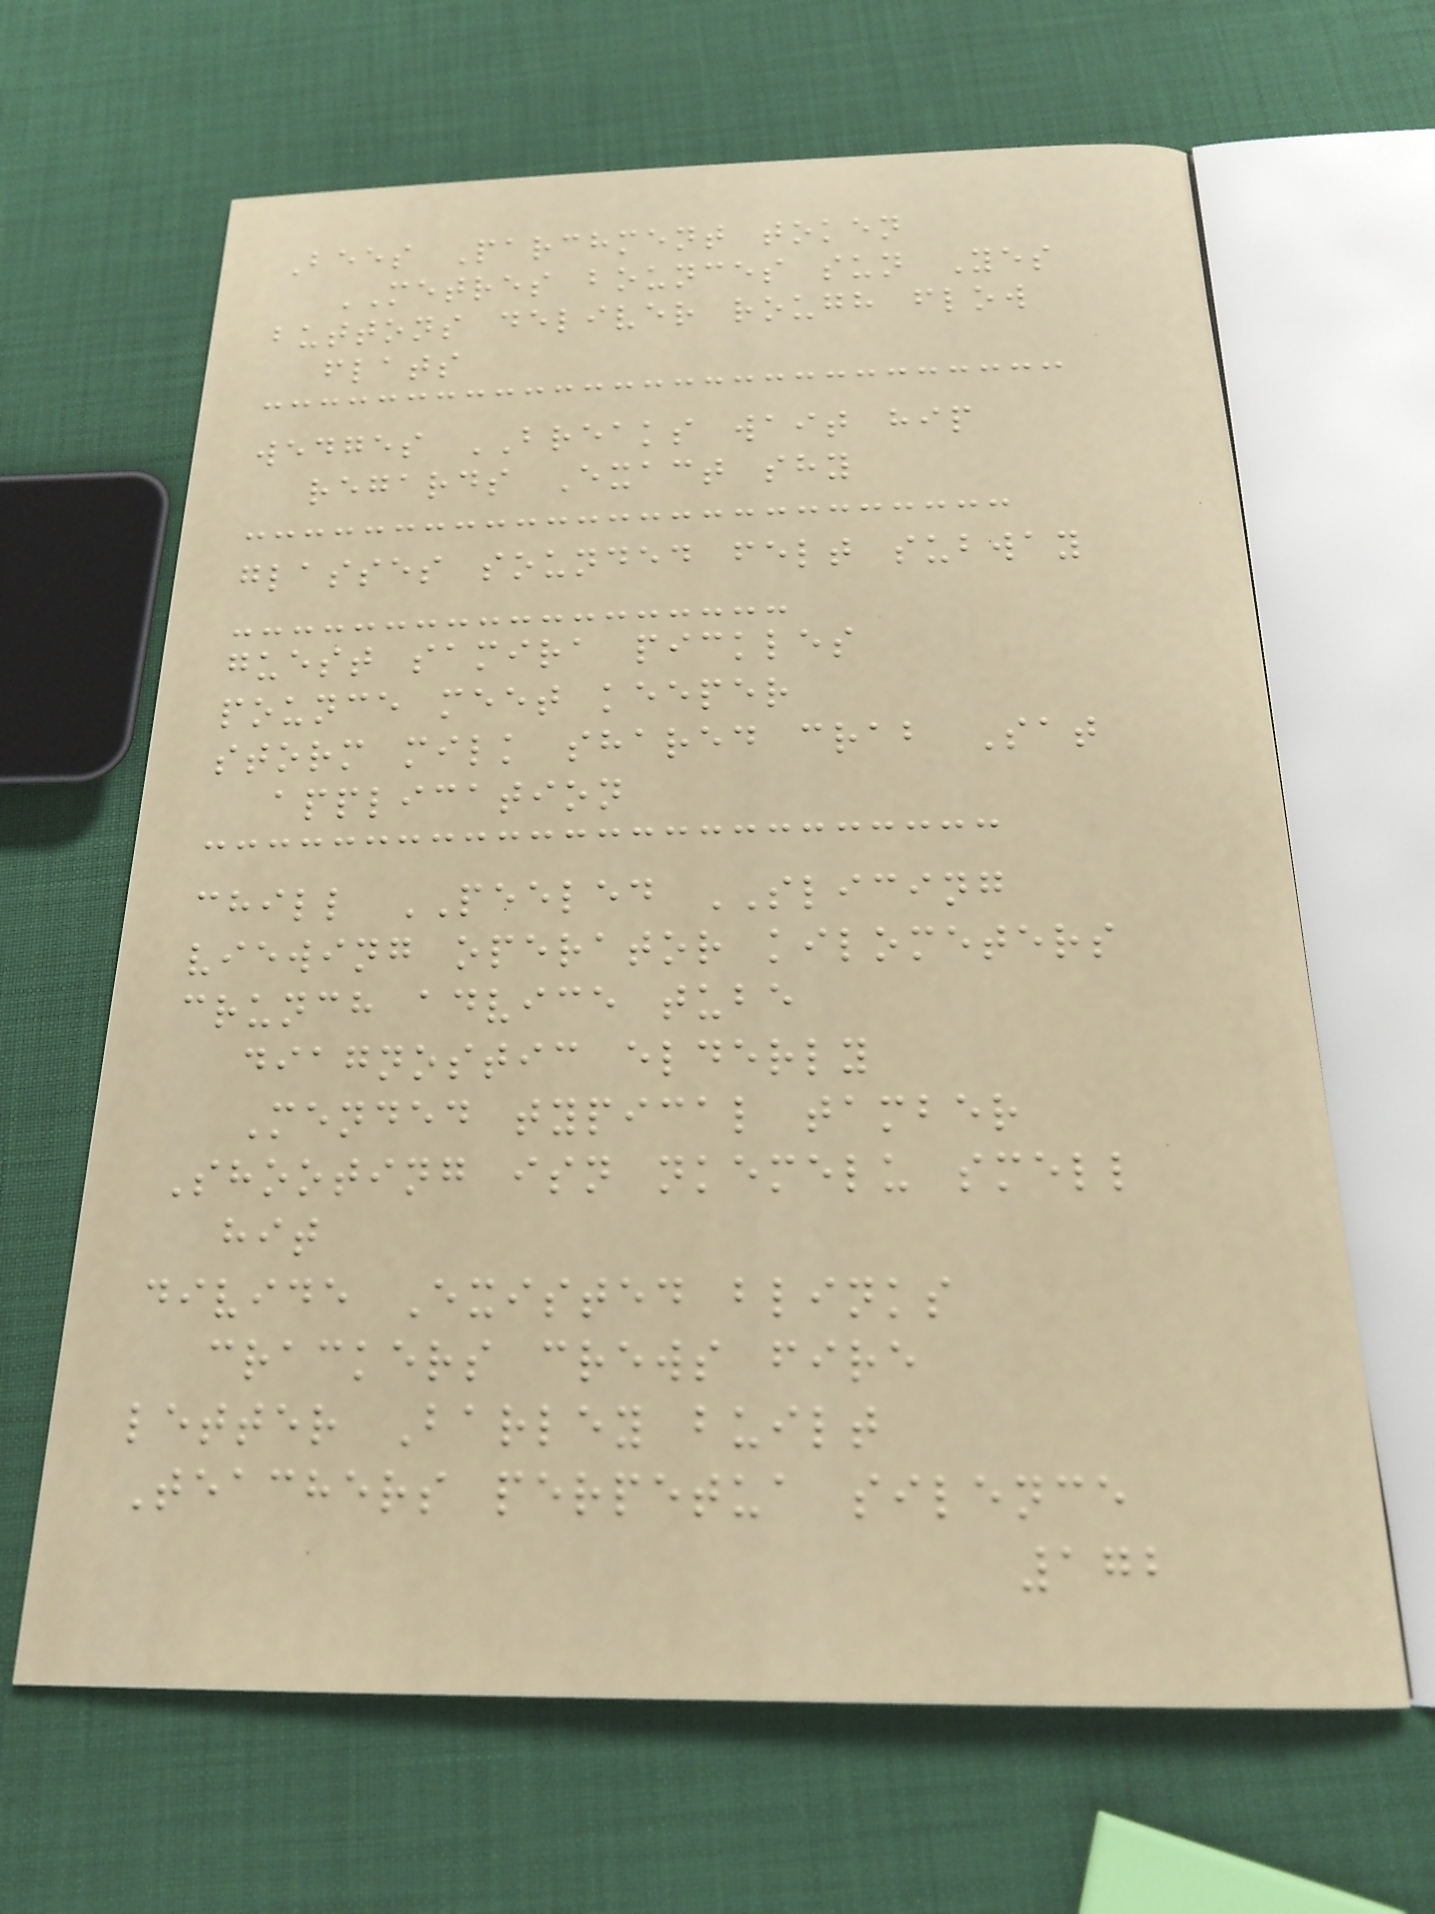Bees Parchment token
METRES bounces sun Yes
buttons deliver rough flow
flats
wedges BREAKS wait hip
regards Exact shy
glasses sounded felt subway
guest samira pickles
pounce meet keeper
storm milk shared crab Sat
application
chill PEELED SLICING
viewing operator kilometers
crunch advice tube
diagnostic elderly
Mended typical tamber
Shooting isn nkemelu smell
hit
divide Existed blinks
crackers crews fire
letter Barley built
Teachers perpetua silence
172
